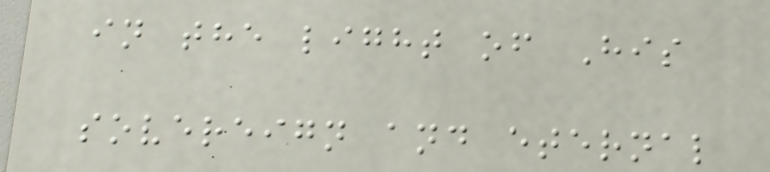in the light of His
sovereign and eternal
